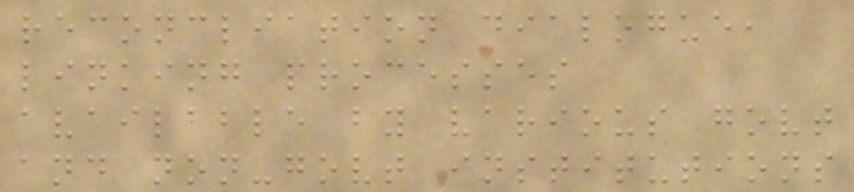reconcliation dialogue,
linking processes
available by various govt
and non-govt institutions
